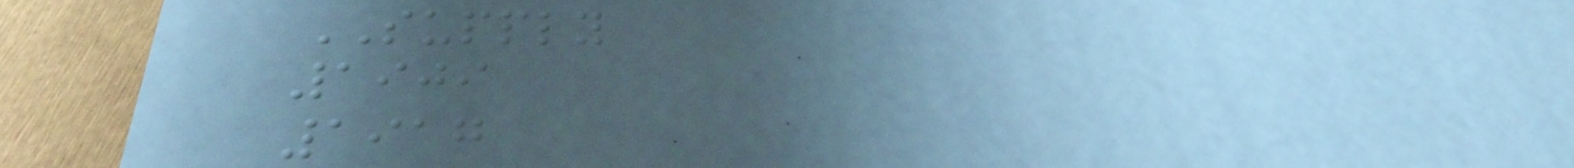SUPPLY
1909
1917
